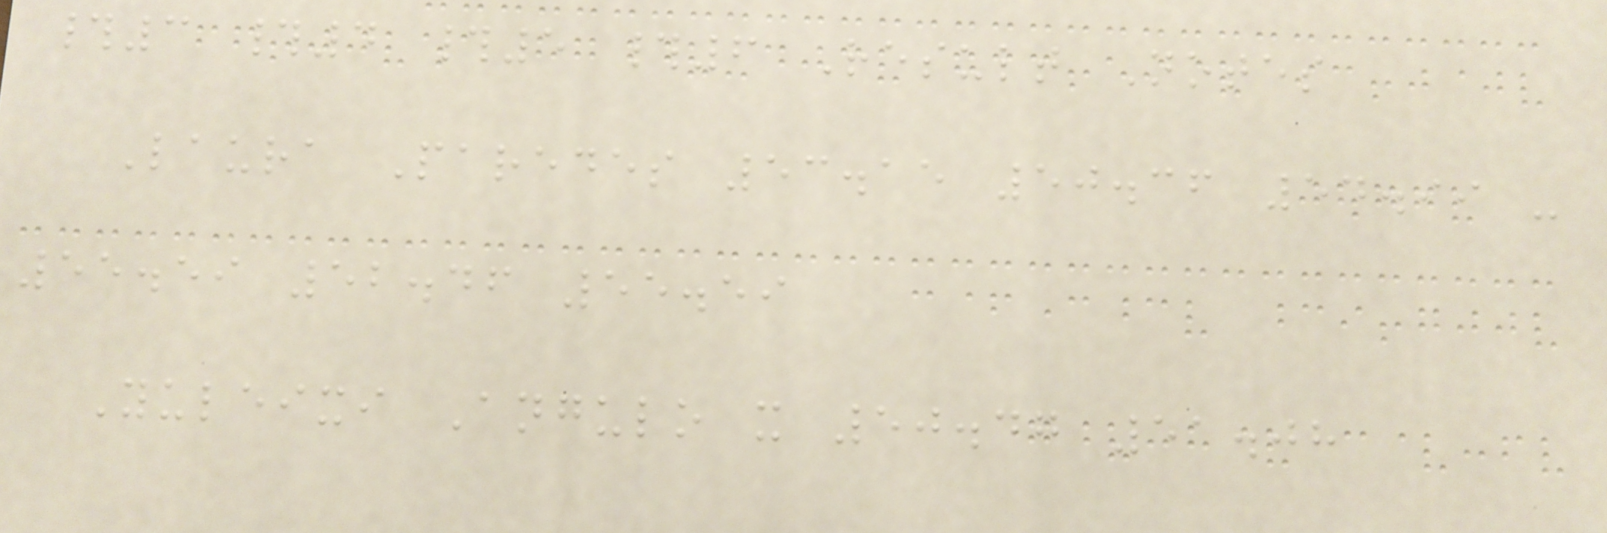#3 #4 #5 #6 Result Notes
Laura Paredes 53.15 50.36 54.99 -
55.59 52.46 55.59
Yuleixi Angulo x 50.47 51.08
